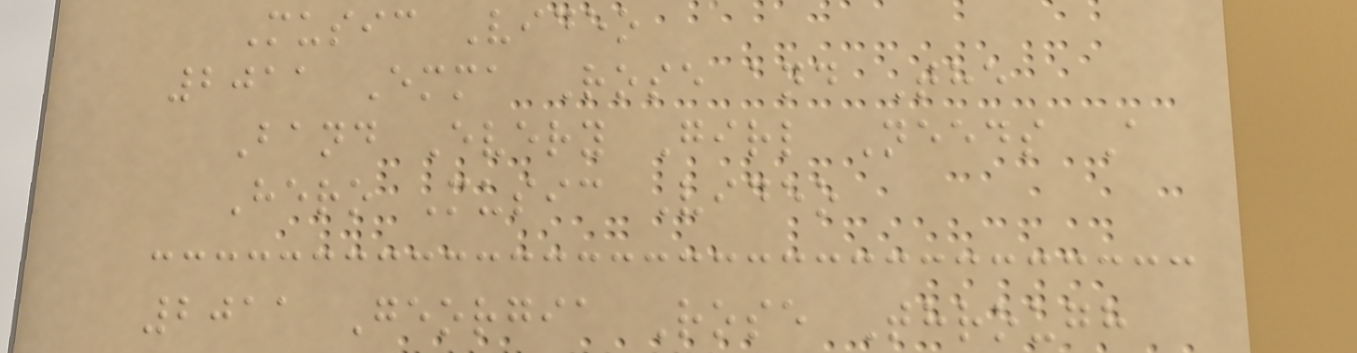Music Video
2011 Emma Rose and The
Band Every Girl Needs A
Hero Music Video
2011 Georgia Rose Through
